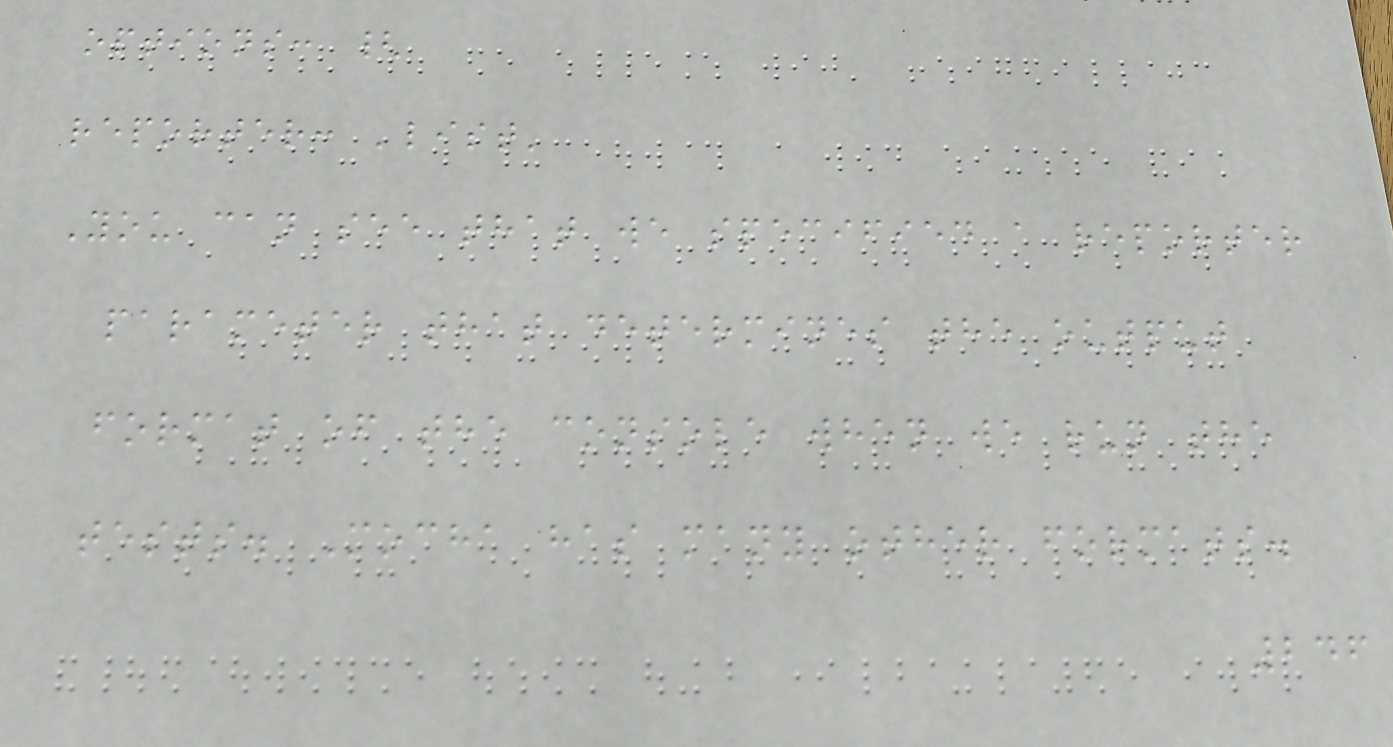options: {
reporter: 'list'
You can see that we specified a reporter
parameter that determines the output
format of the console when we run the
tests. Mocha has many other formats.
246
